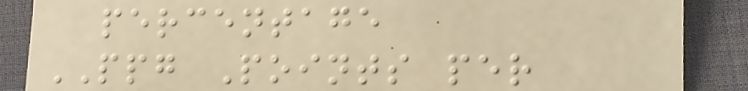percentage
PPG Points per
